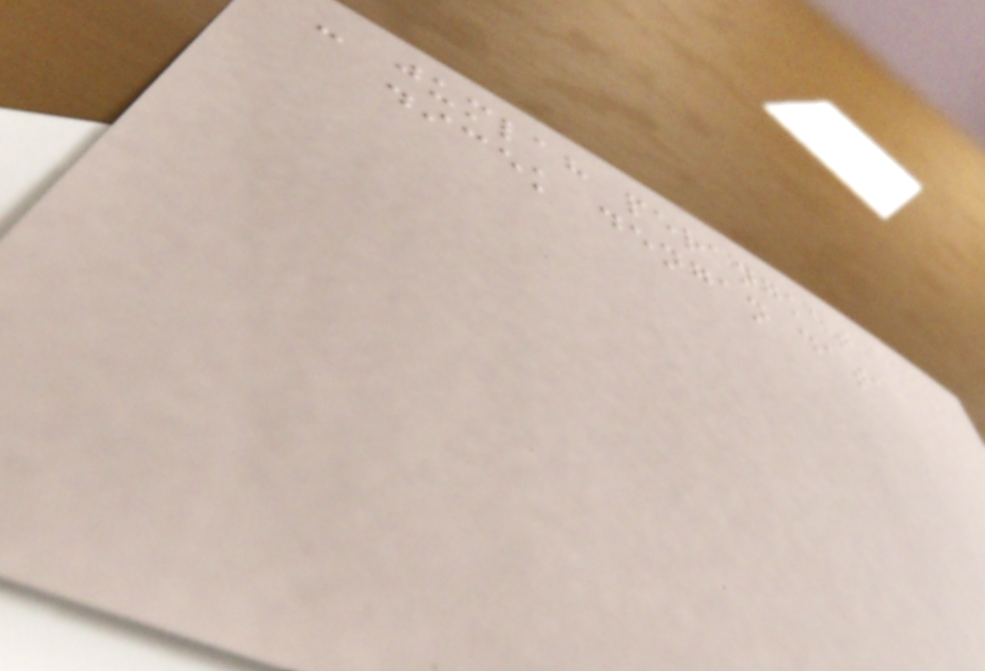- jumlah perangkat
dicek dengan data
